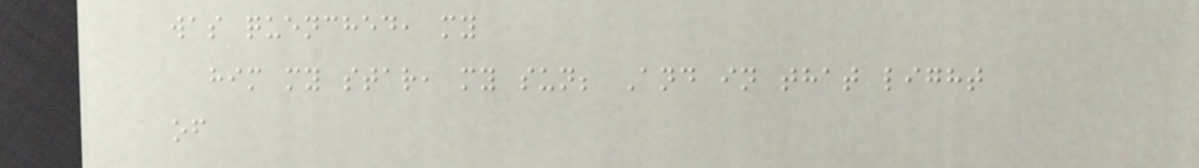was quenched, my
him my star, my sun; And in that light
of
